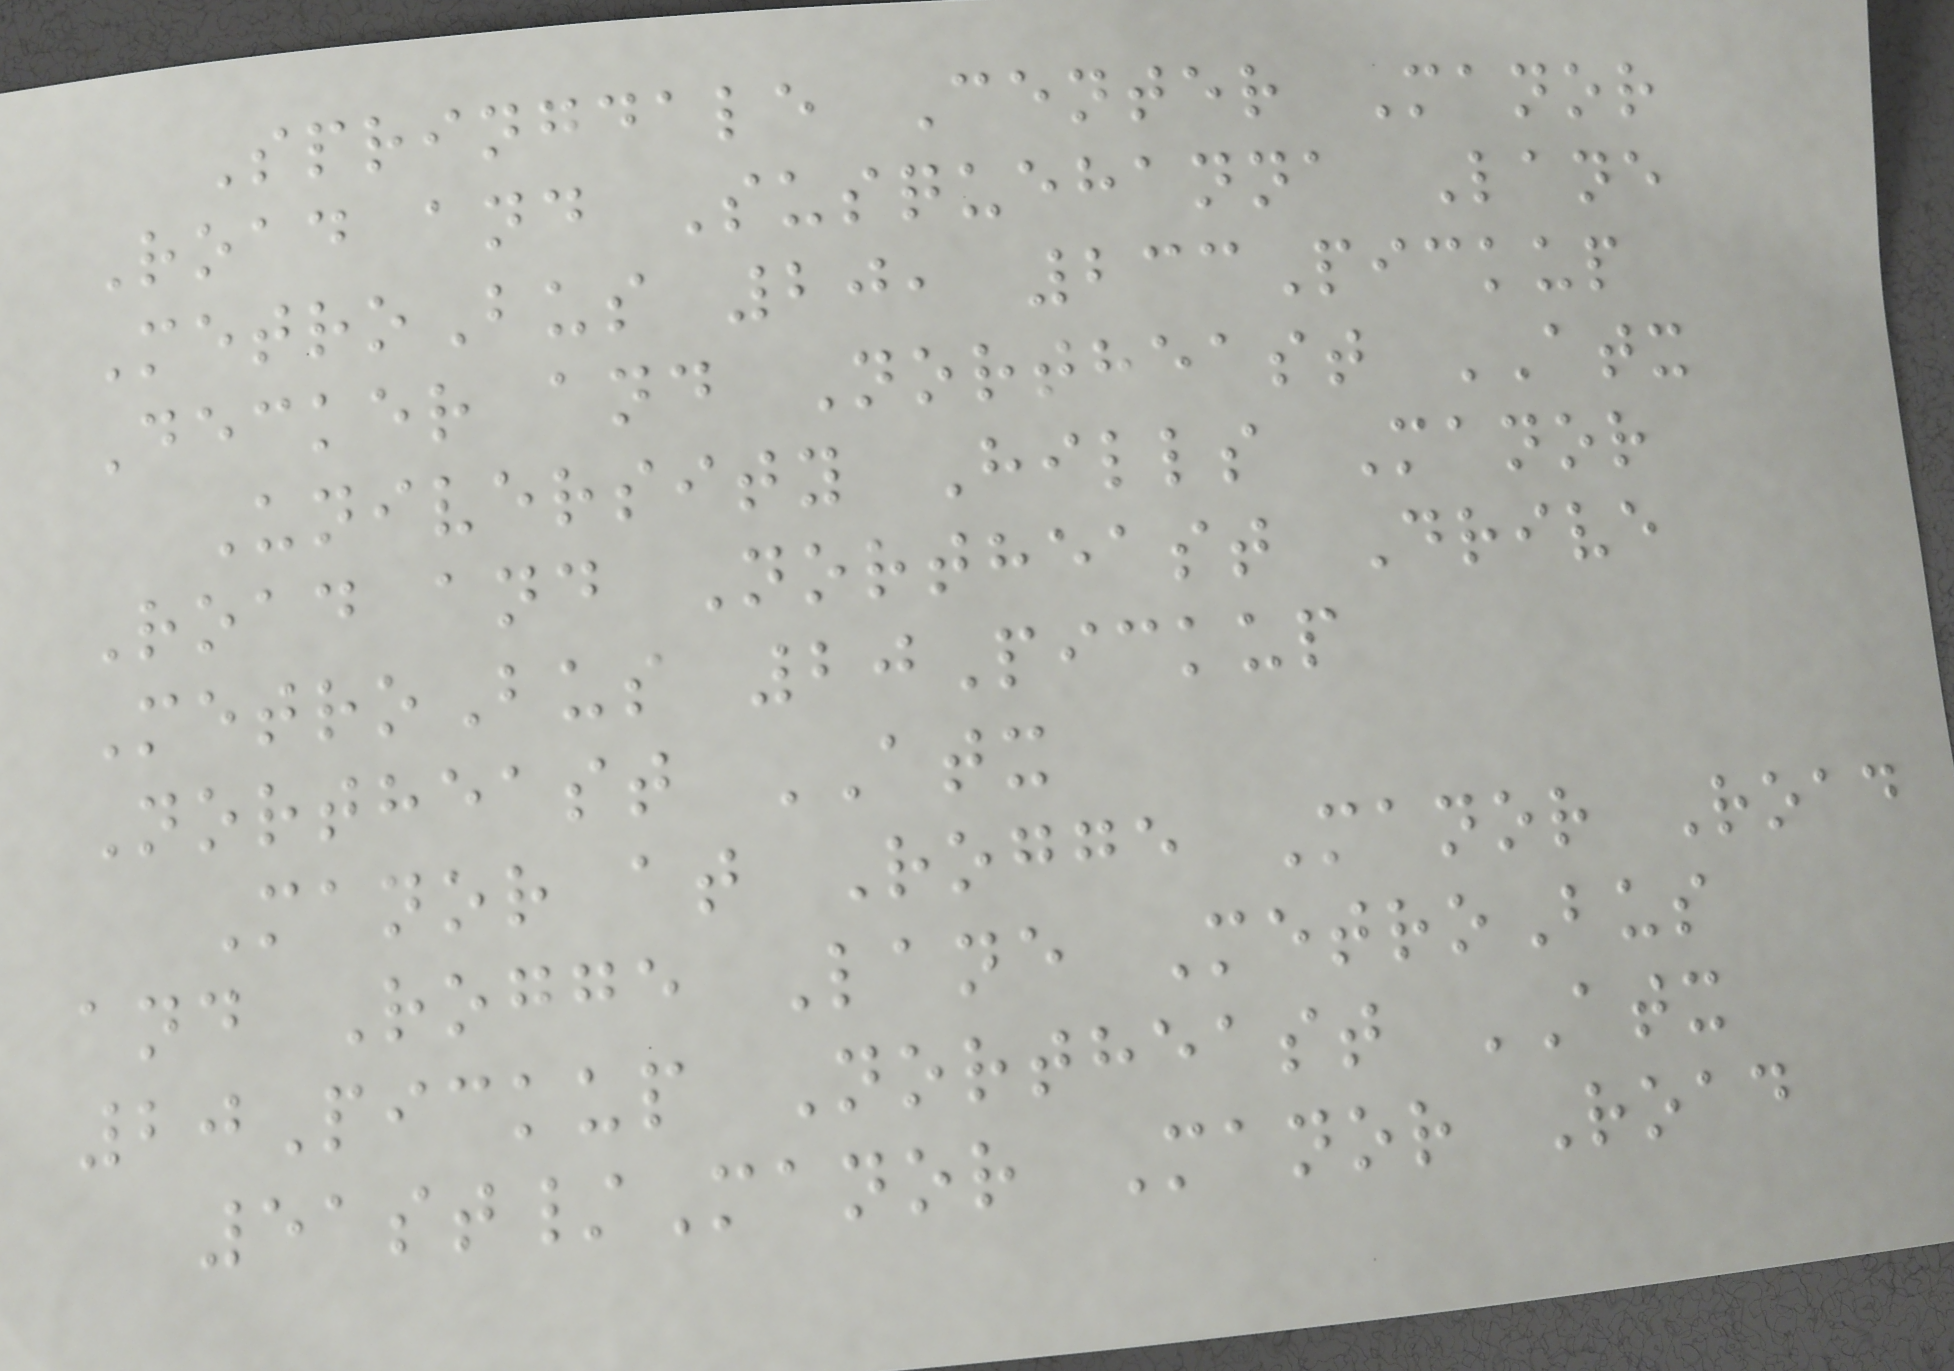Springdale Center Manor
Road and Susquehanna Lane
MetroBus 20, 233Pickup
Decker and Northeast ATX
University Hills Manor
Road and Northeast Drive
MetroBus 20Pickup
Northeast ATX
Manor at Rogge Manor Road
and Rogge Lane MetroBus
20Pickup Northeast ATX
51st/Manor Manor Road
